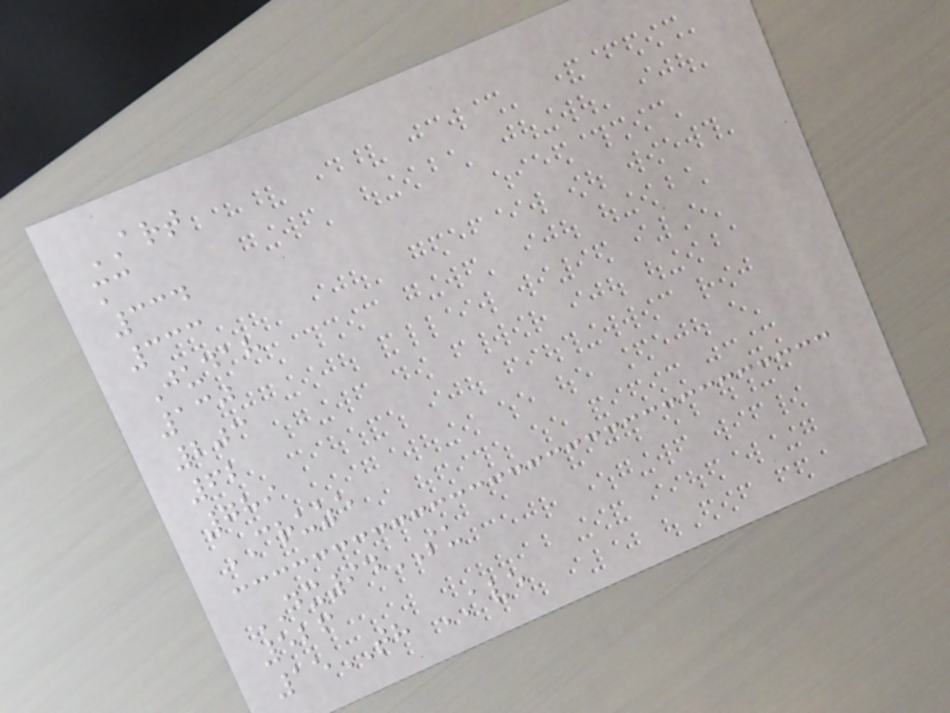ART
mc
334
333
Judah
130
203
62
789
CRUZE
DX94SU
526
15TH AVE
